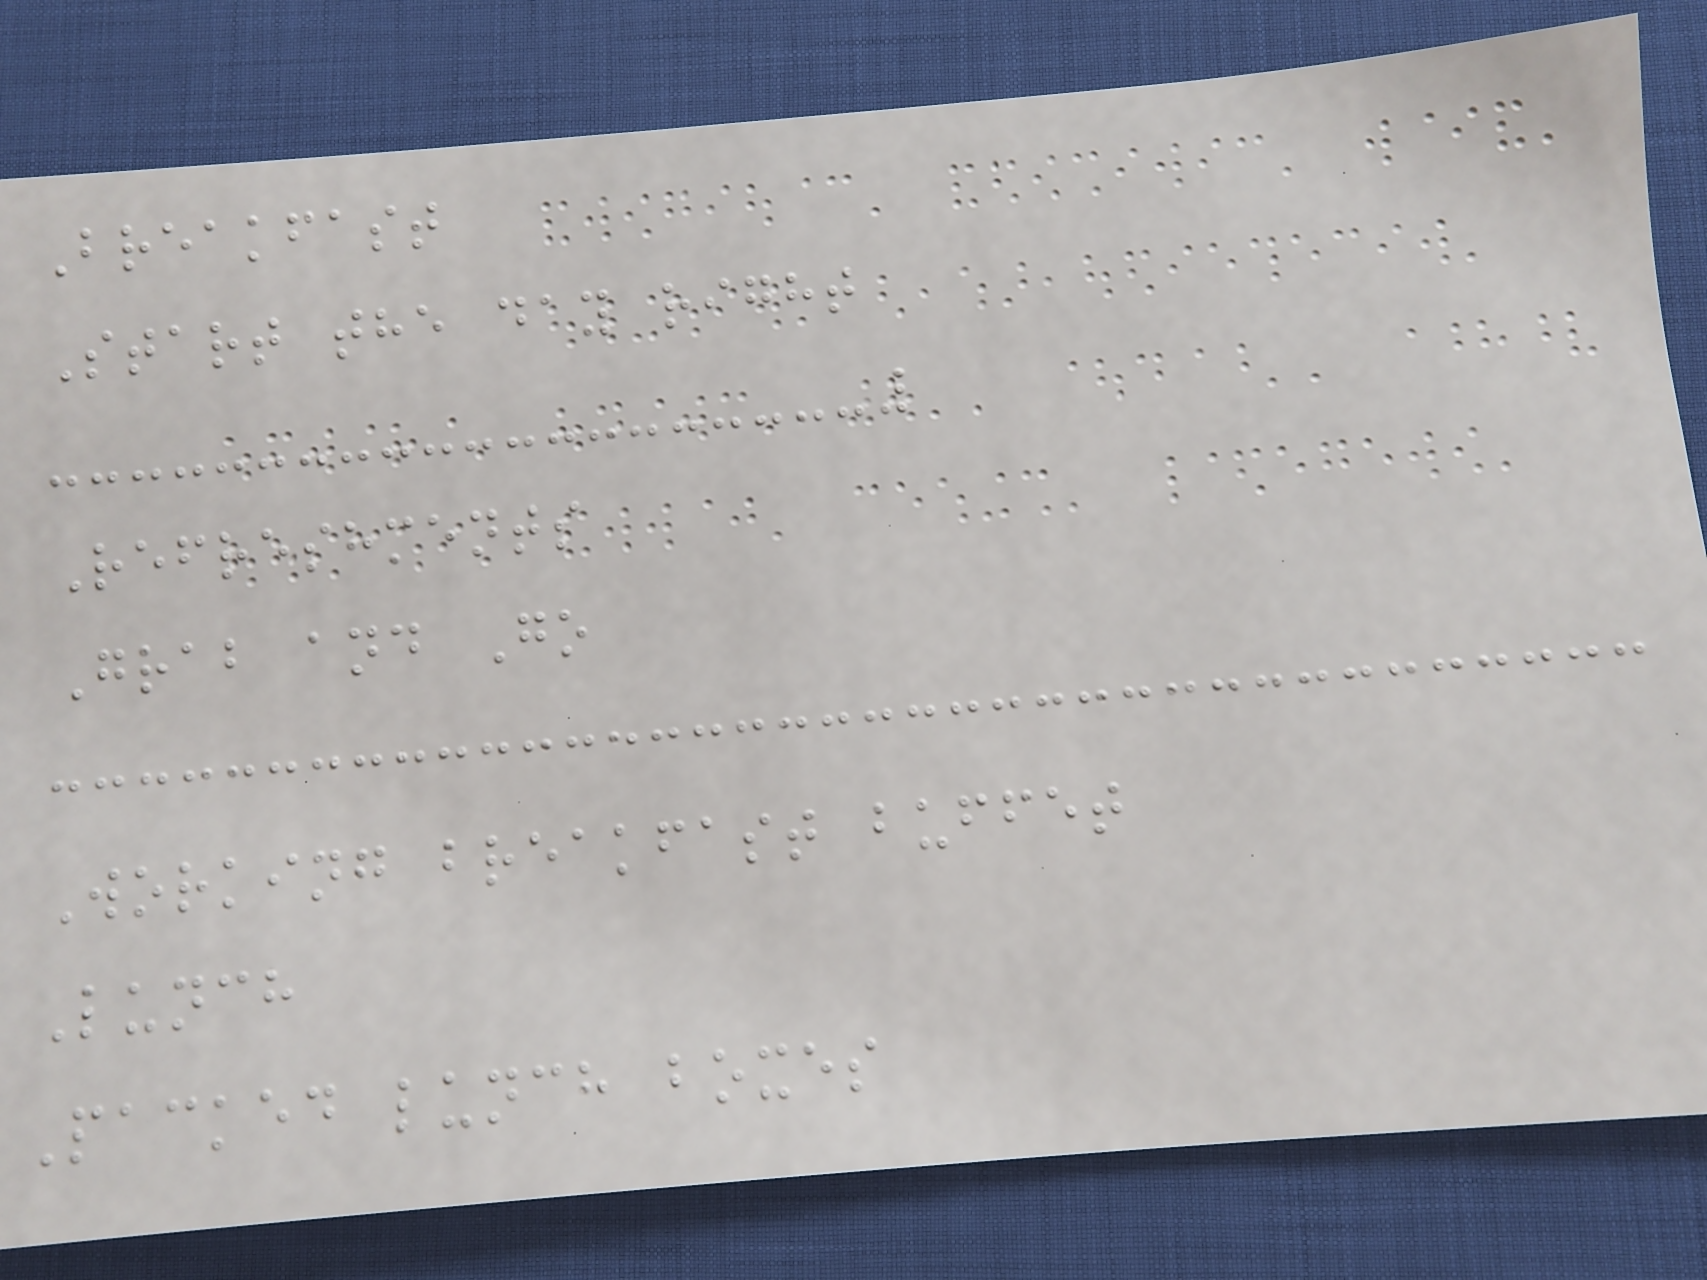Breakfast
Start the day right
Refreshments
Grab and Go
Working breakfast buffet
Lunch
Packed lunch boxes
